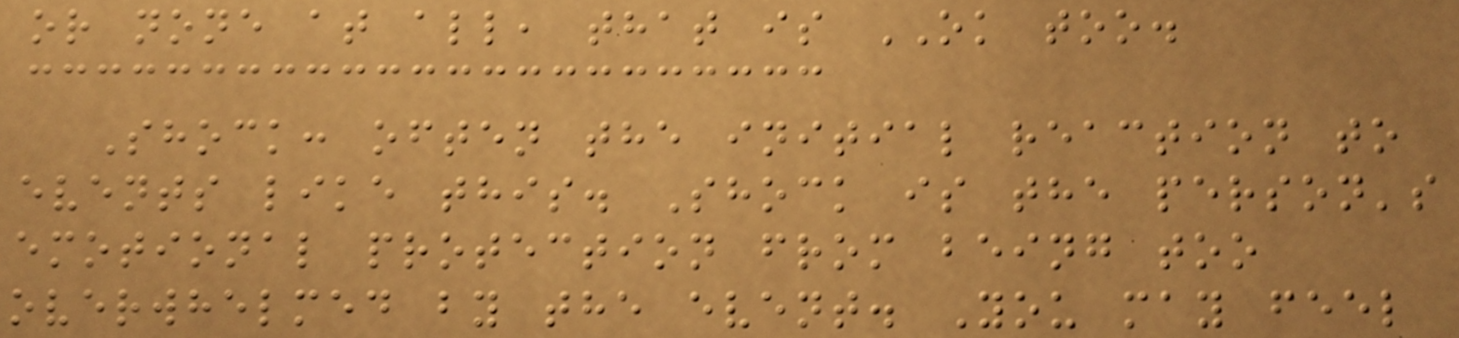or none at all, that is OK too.
Shock: often the initial reaction to
events like this. Shock is the person's
emotional protection from being too
overwhelmed by the event. You may feel
